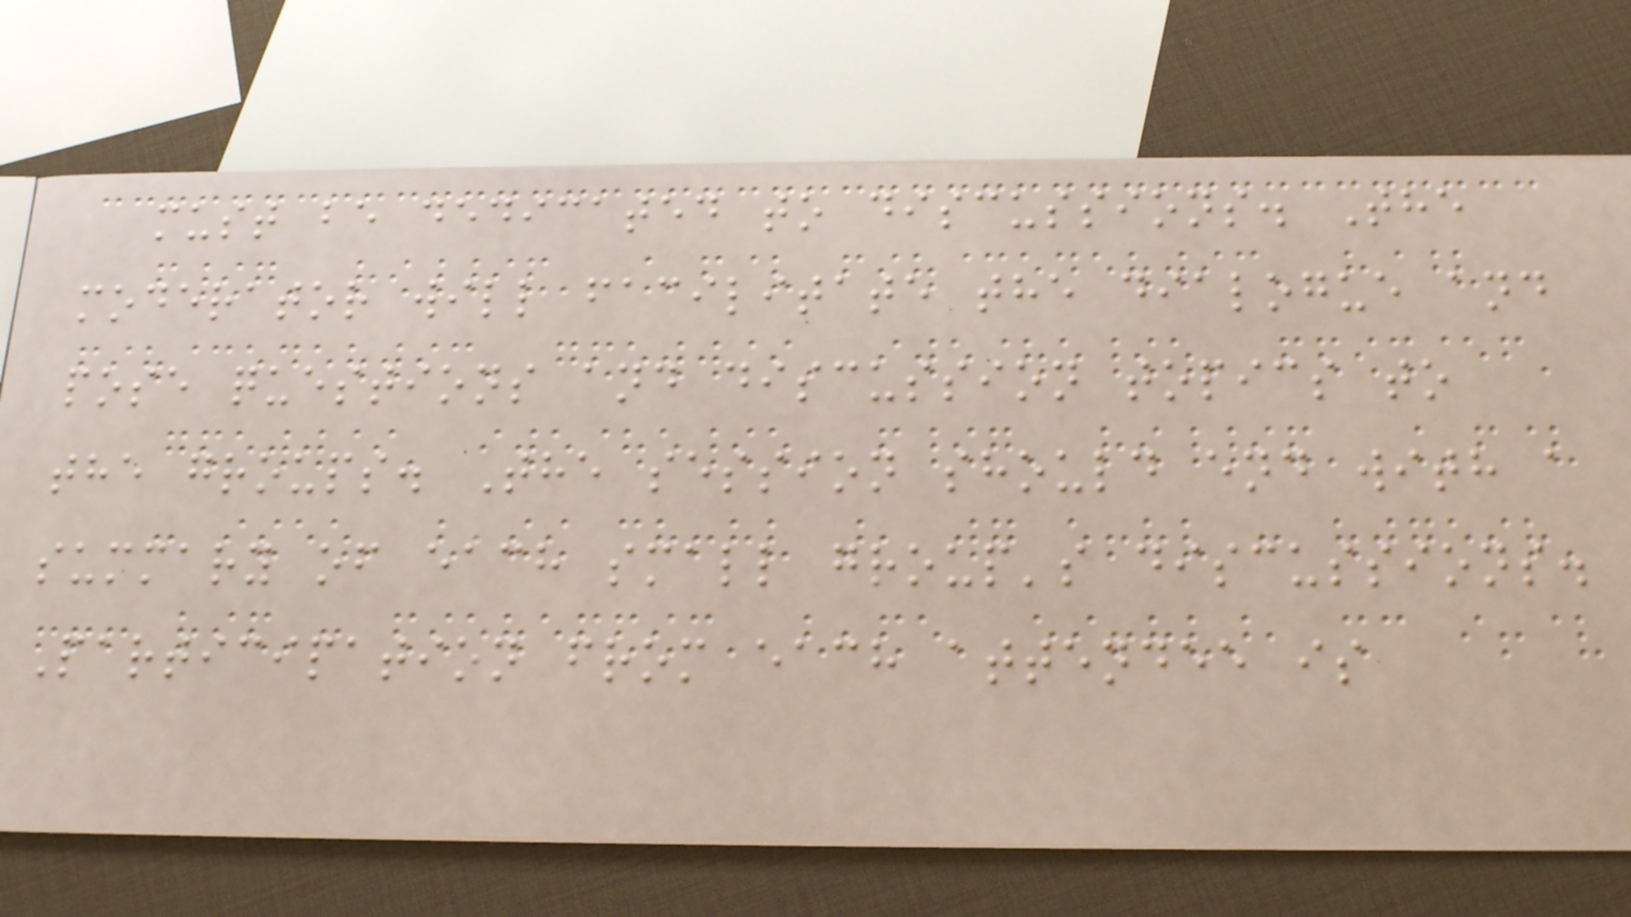must be dedicated to discussions. The
moderator will facilitate the dialogue and
pose questions and discussion topics to
the groups. The session should end with a
summary of each small group's discussions.
Participation from each attendee is
